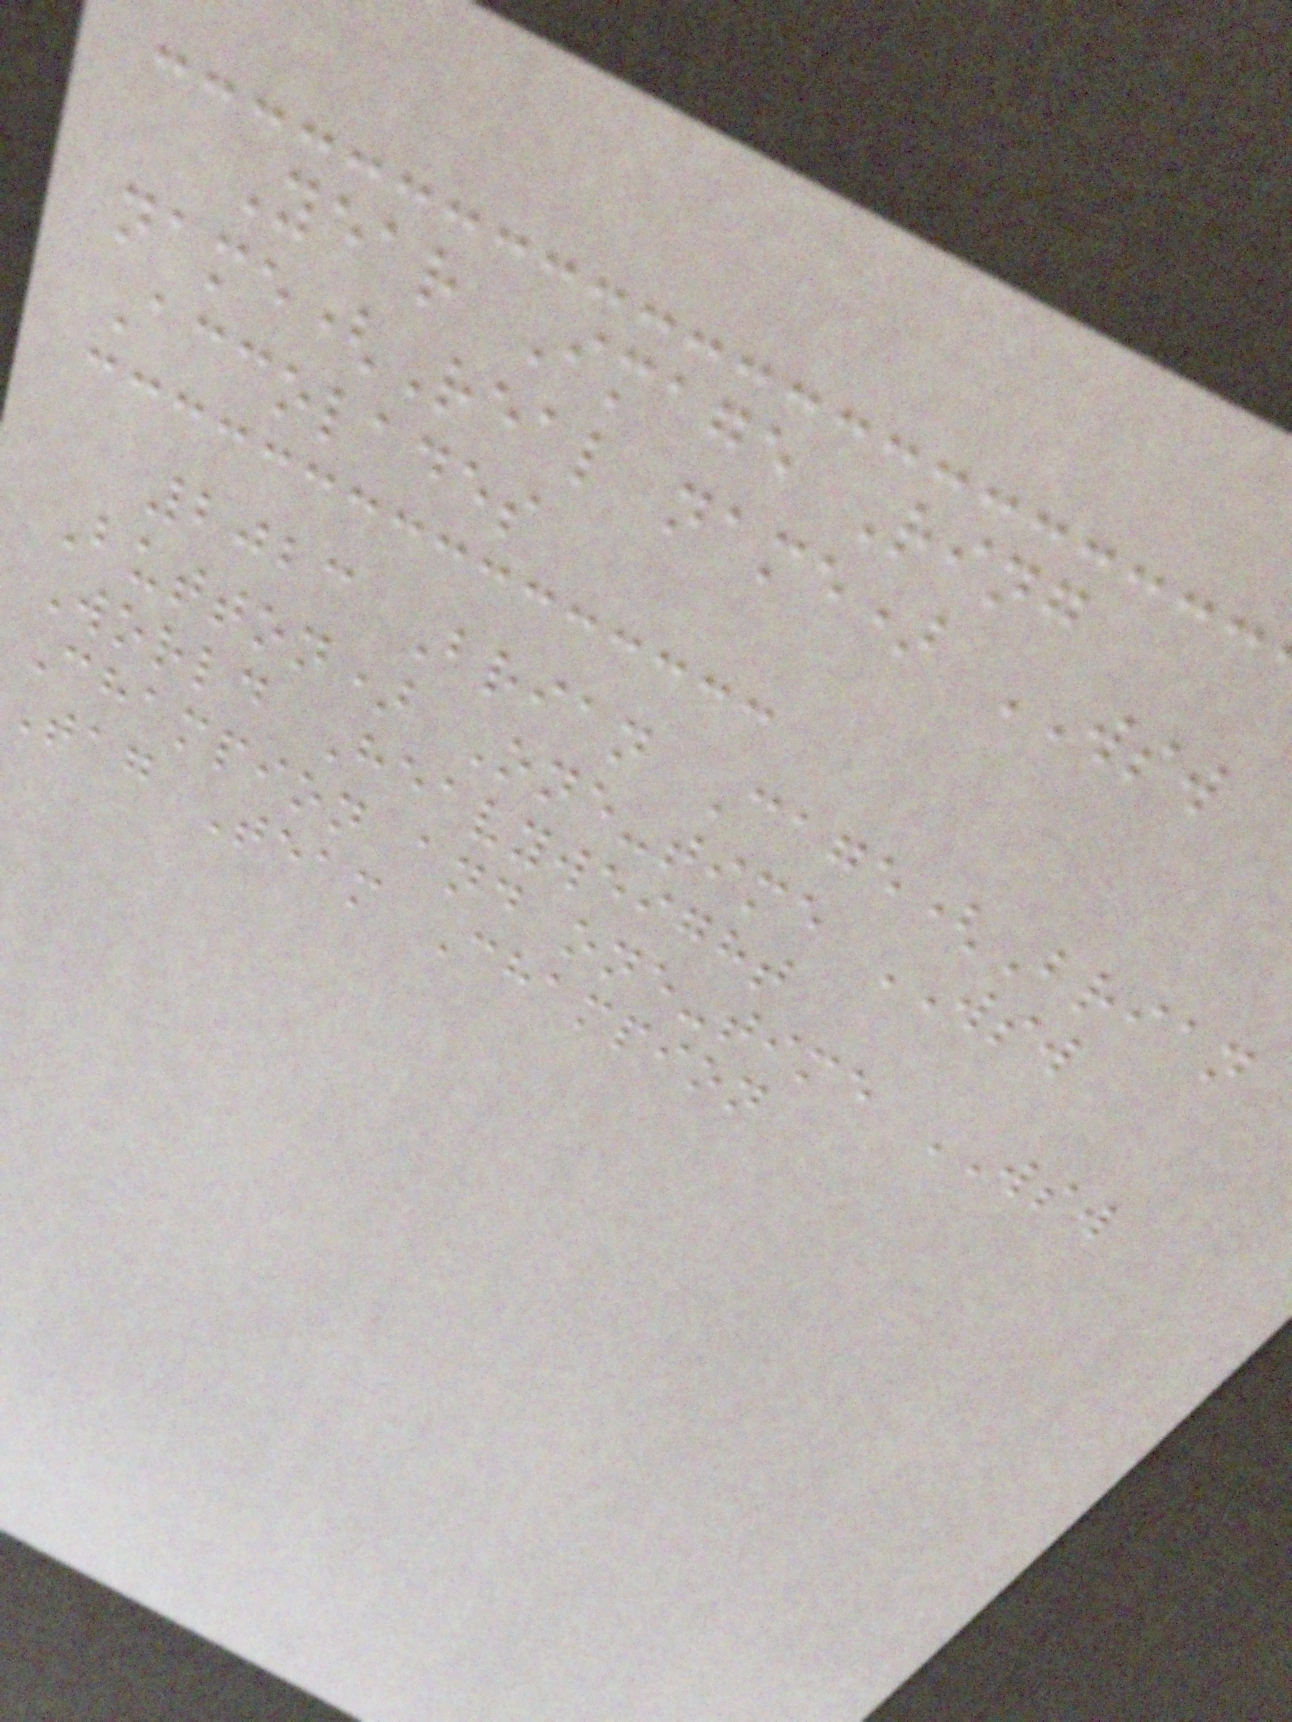Year Image Ring
name(Real name) WSW
Accolades
2023 Brian Cage(Brian
Button) One-time WSW
World Heavyweight
Champion and one-time WSW
Tag Team Champion
